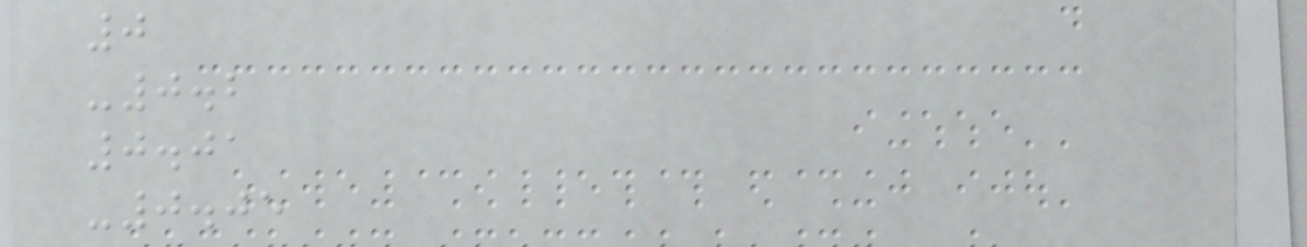0
-0.2
0.01
-0.05
